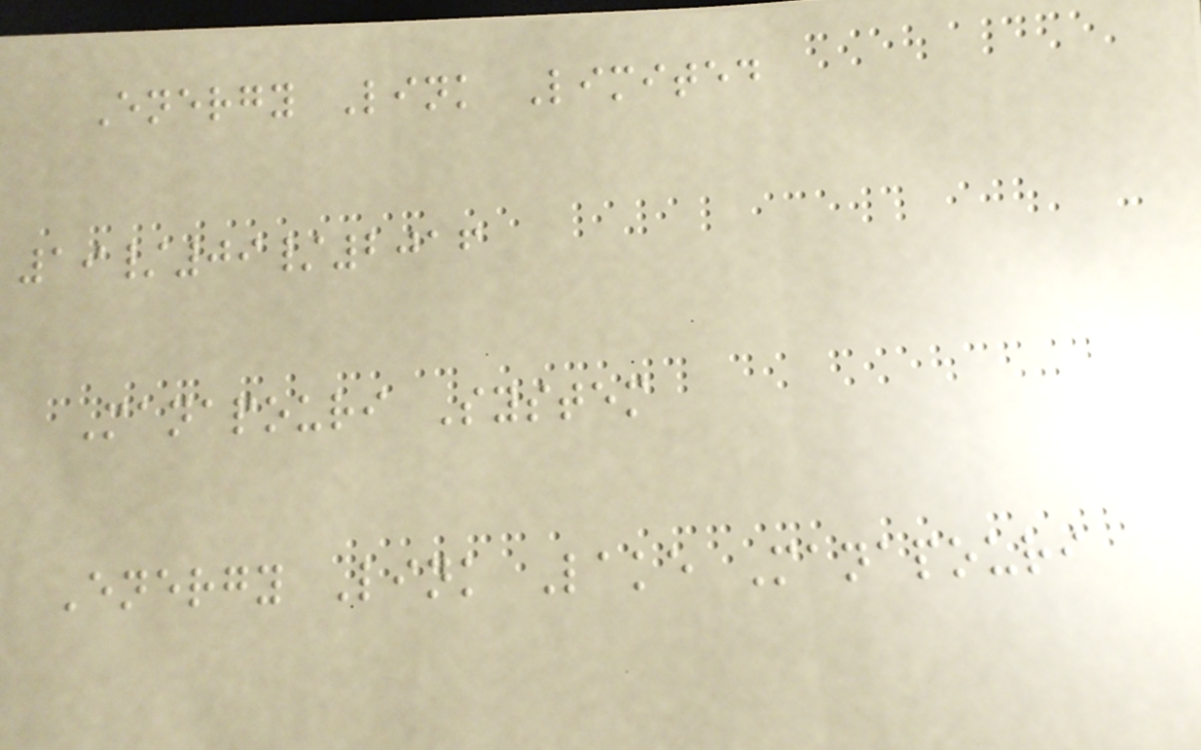Energy Link Limited
19/09/2016
Manapouri System
Energy Link Lake Manapouri
